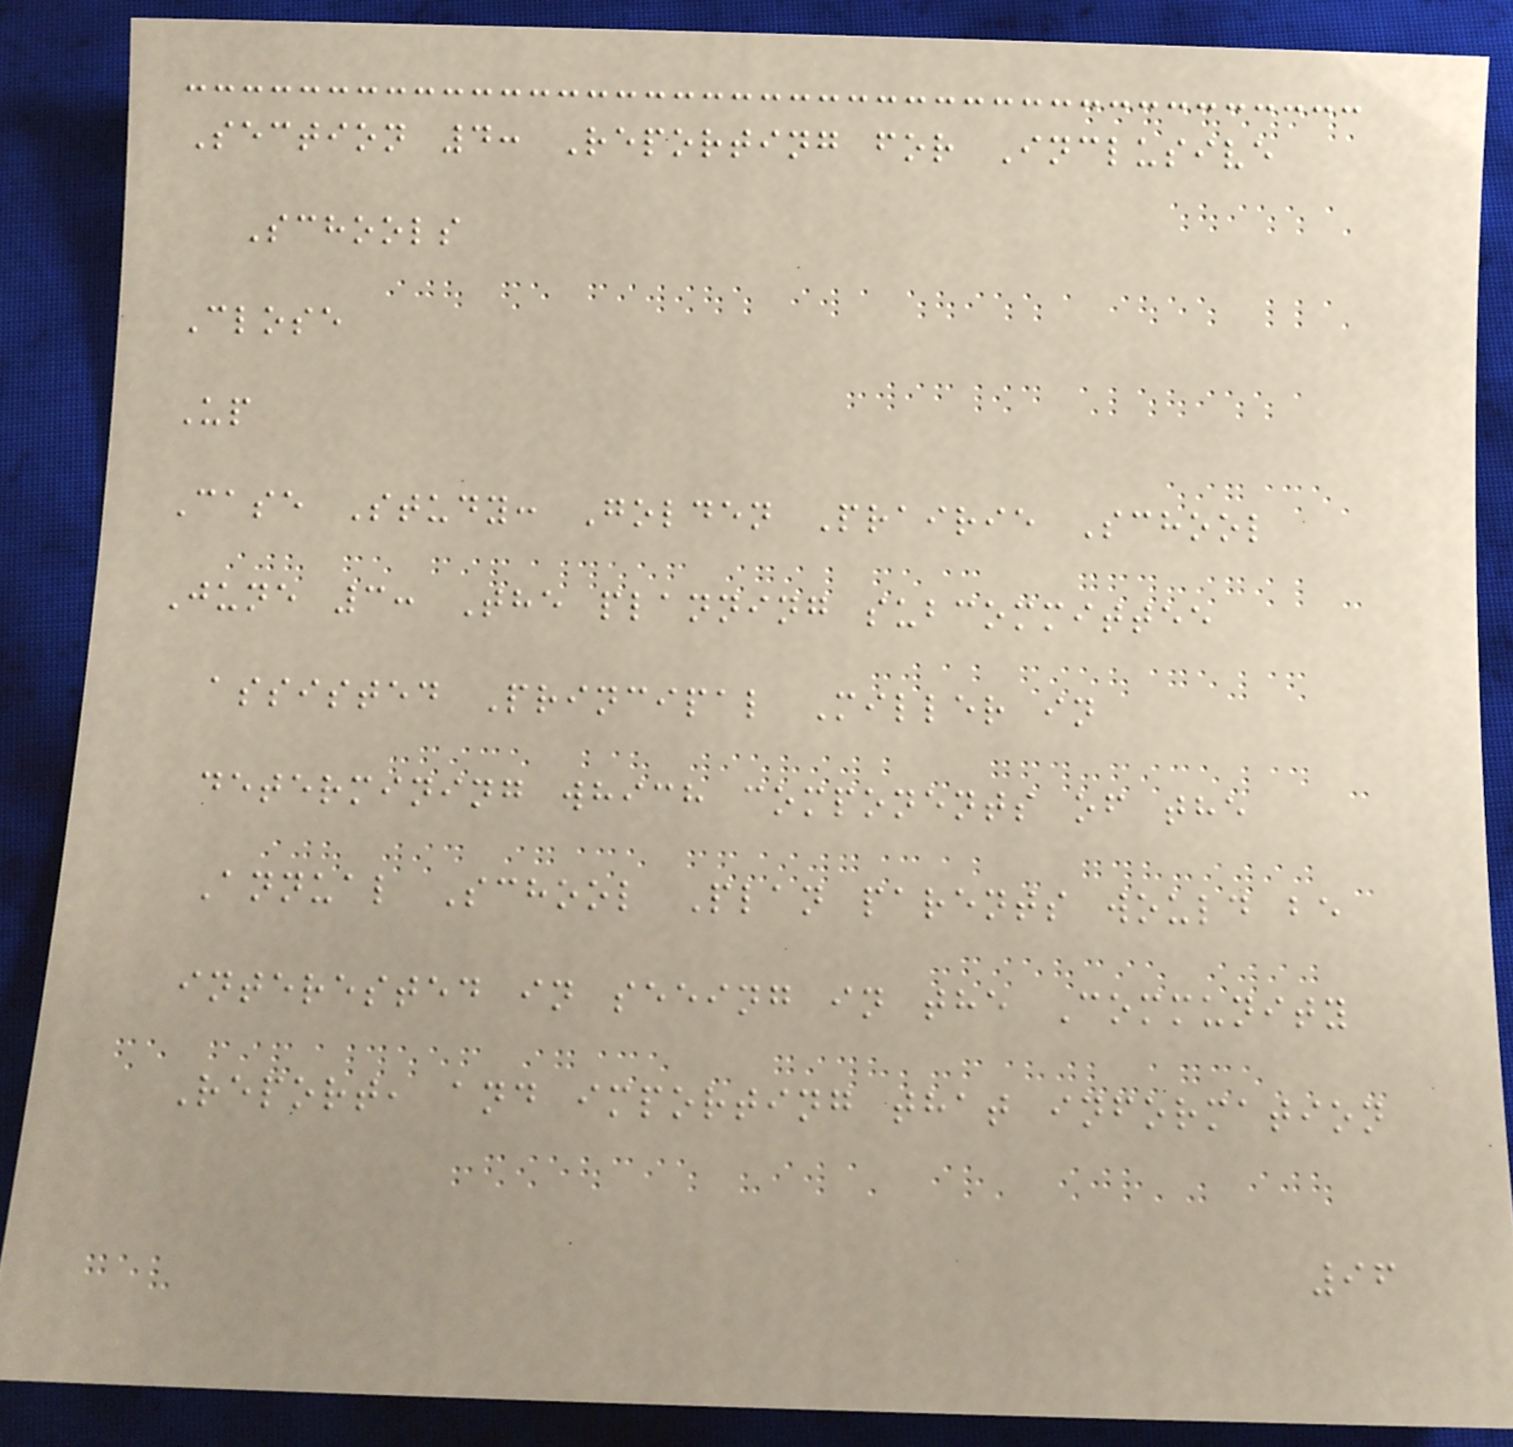Section 4: Reporting for Inclusive
Schools
Close
Up
Case Study: Golden Prairie School
June 3: The planning subcommittee
assisted Principal Miller in
determining which components of the
Annual School Plan parents would be
interested in seeing in the Community
Report, and importing that information
96
